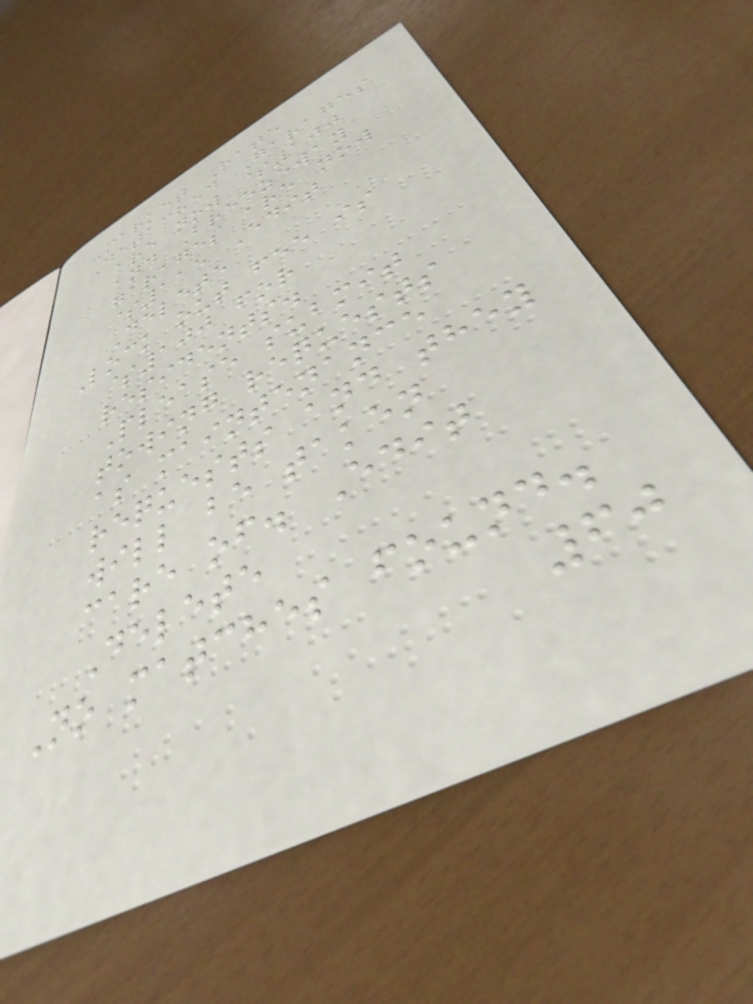Market Rate
Detached Garages
are now $100
and Breezeway
garages are now
$115 Edit
Delete
Lock out fee is
$100 for
residents.
Please submit
towing requests
as maintenance
requests and they
will be taken
care of. Edit
Delete
No matches found.
60
